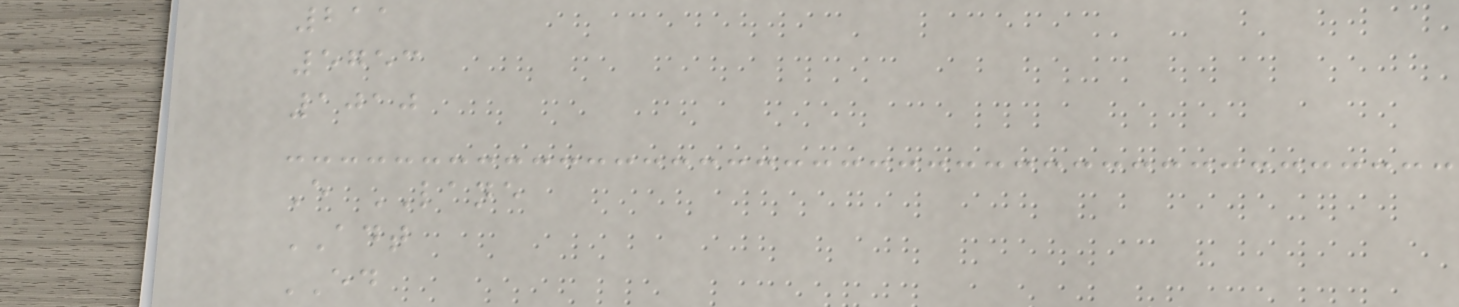211
5753
1010
E LANE
ADT
ED
